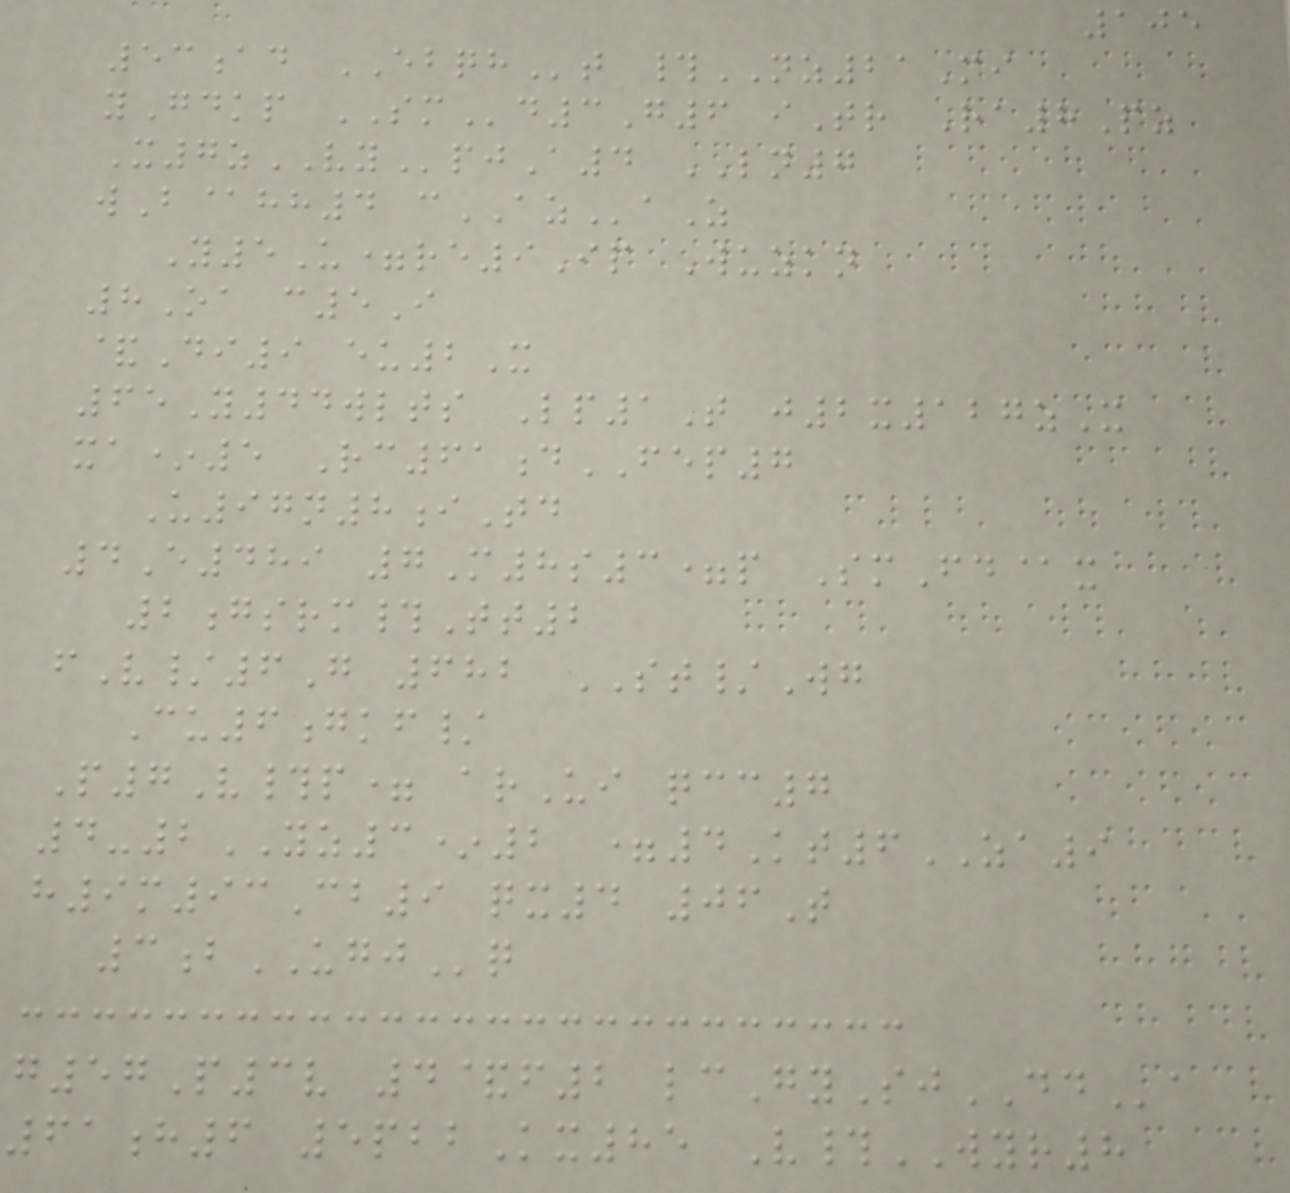105
53ad EBQHt #NZ21Mi
yGdkp SMd3G6 iTr Ra8Pz
X7zVYpjA4 LN7
wB@hh4 cAZaZ
Y5U=re9Ip Wuzkn
8Oa c5I
&Di9 eu2X
65Y44wlts Lp1T j2x127zX
xa*5 Rc61dFEP7
U97n8iTd
4E489 7M8s3=p SmFd@x
2gsrm#Tt2
fV/6G 682 ST/Wg
Cu6gkf/
P7V#p= arUi qcc7
4-2YZ3*2 =4Kt6ZA9
h9m93Cb9 qx4 06T
3bUGJq
g57P3v 4&f2 lcGySjDDa
61h6 5pbbKx85 V#WYR8
